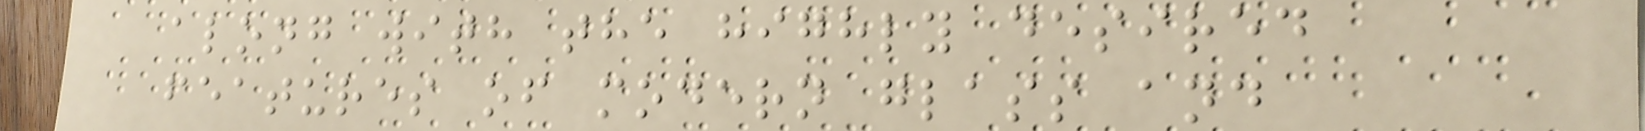along with the highly desired
features of modern glass and
